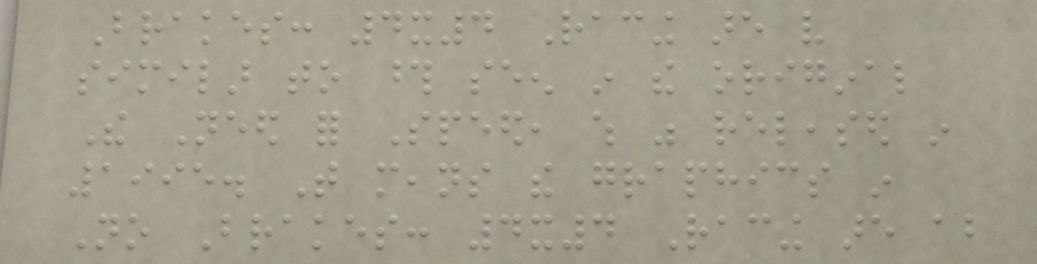Brakes: 4x4 Racing are very
similar to those seen in the original
The Need for Speed, which was released in
1995. That means the graphics in
No Brakes: 4x4 Racing are about
